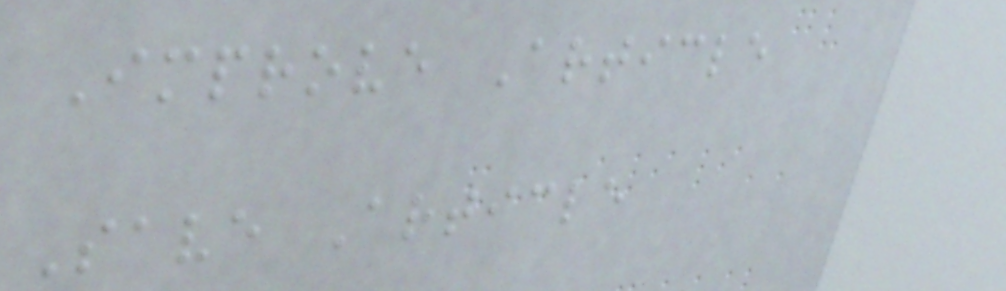Improve Article
Save Article
